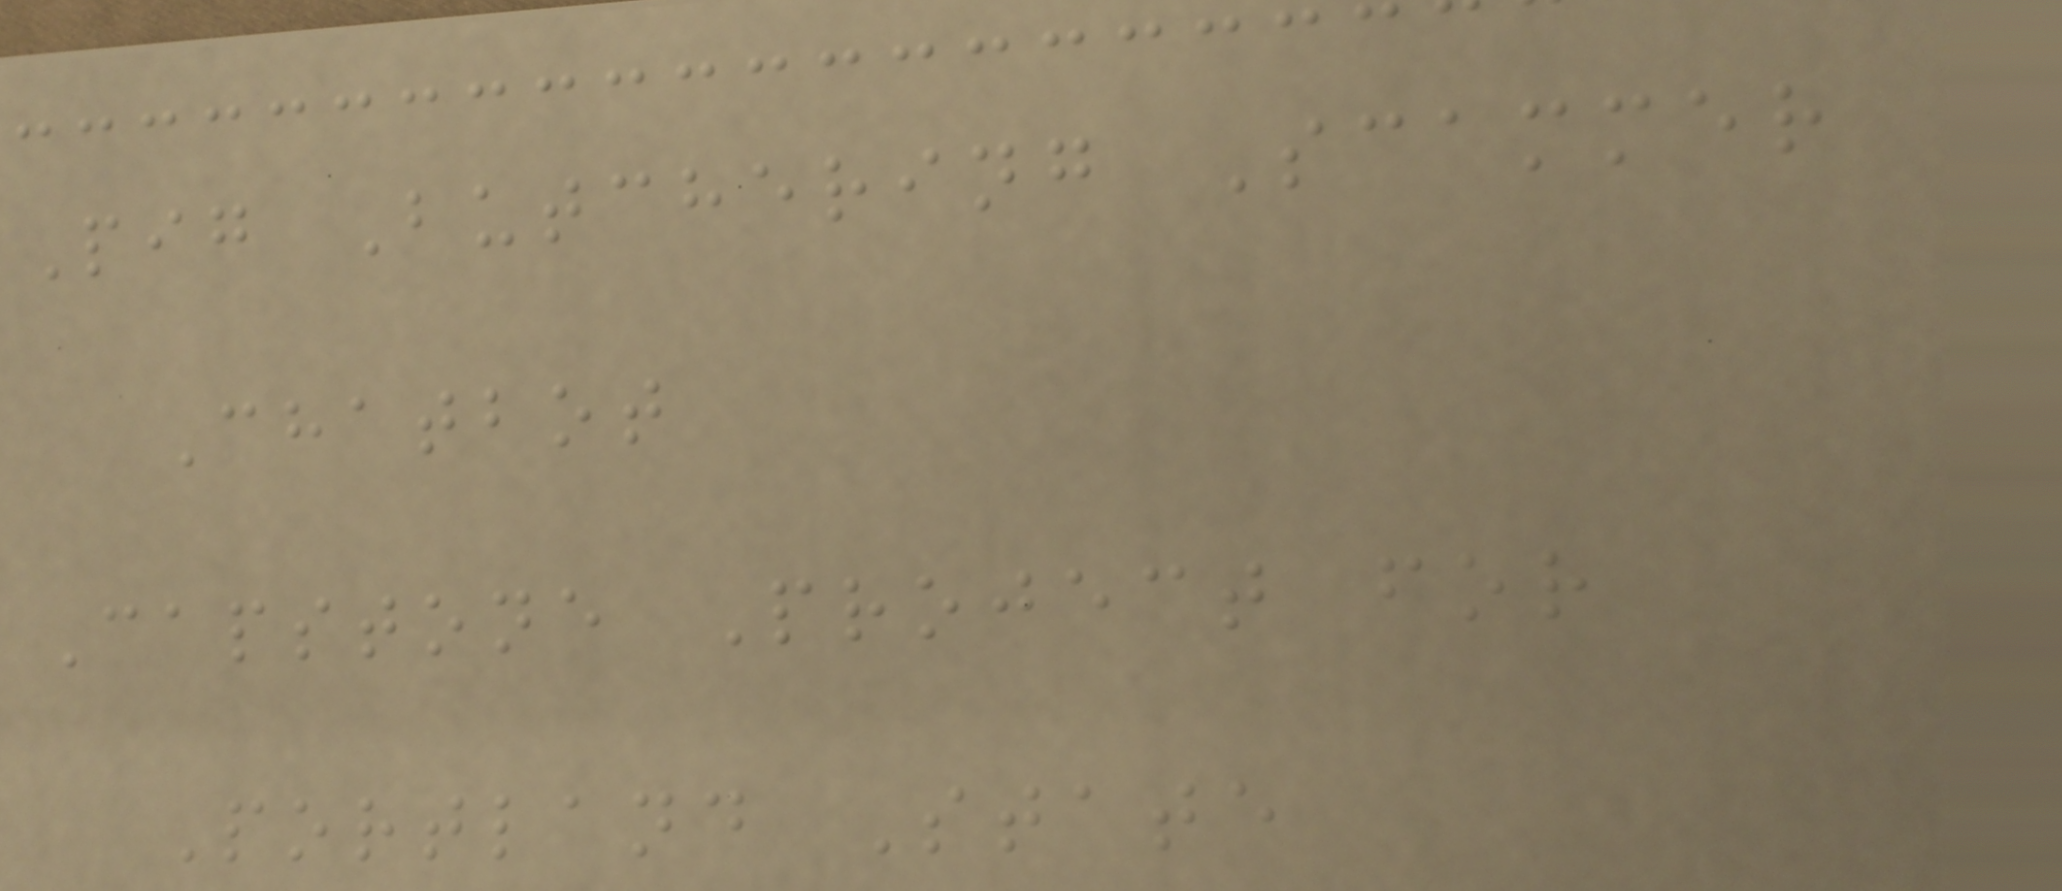Pig Butchering Scammer
Chatbot
Capstone Project for
Portland State
